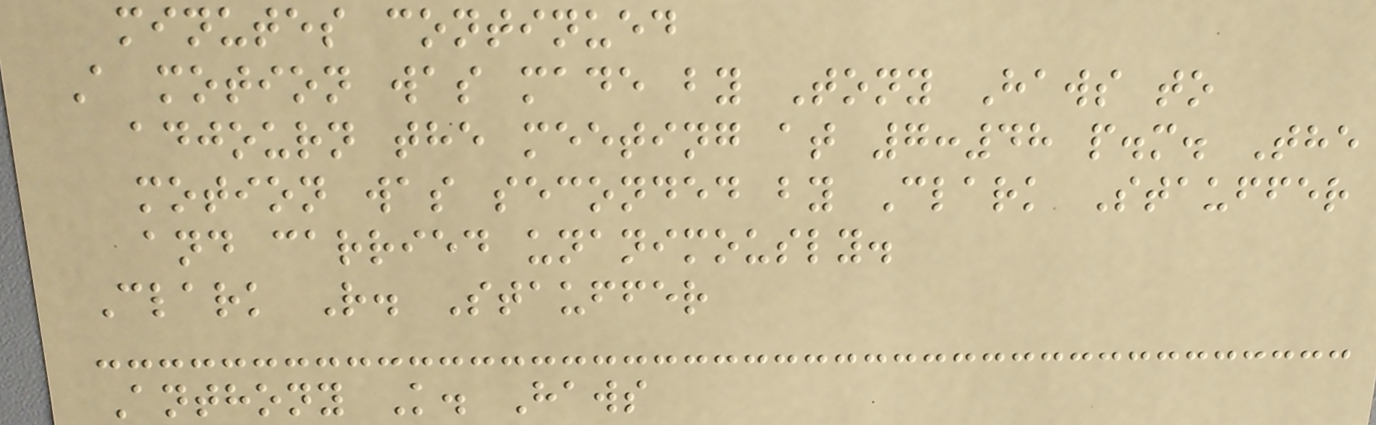minutes continued
A motion was made by Tony Haws to
adjourn the meeting at 7:48 p.m. The
motion was seconded by Clark Stauffer
and carried unanimously.
Clark R. Stauffer
Anthony K. Haws
